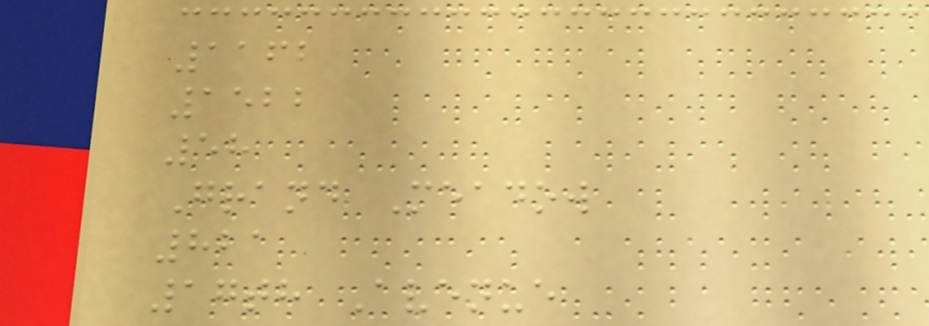1162
1522
58
Grand Meadow
821
17th Avenue
